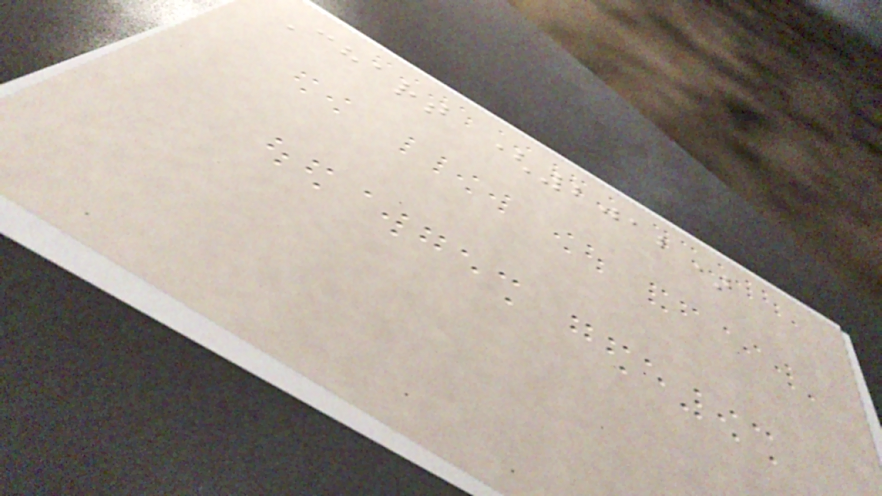Chart (2012)
